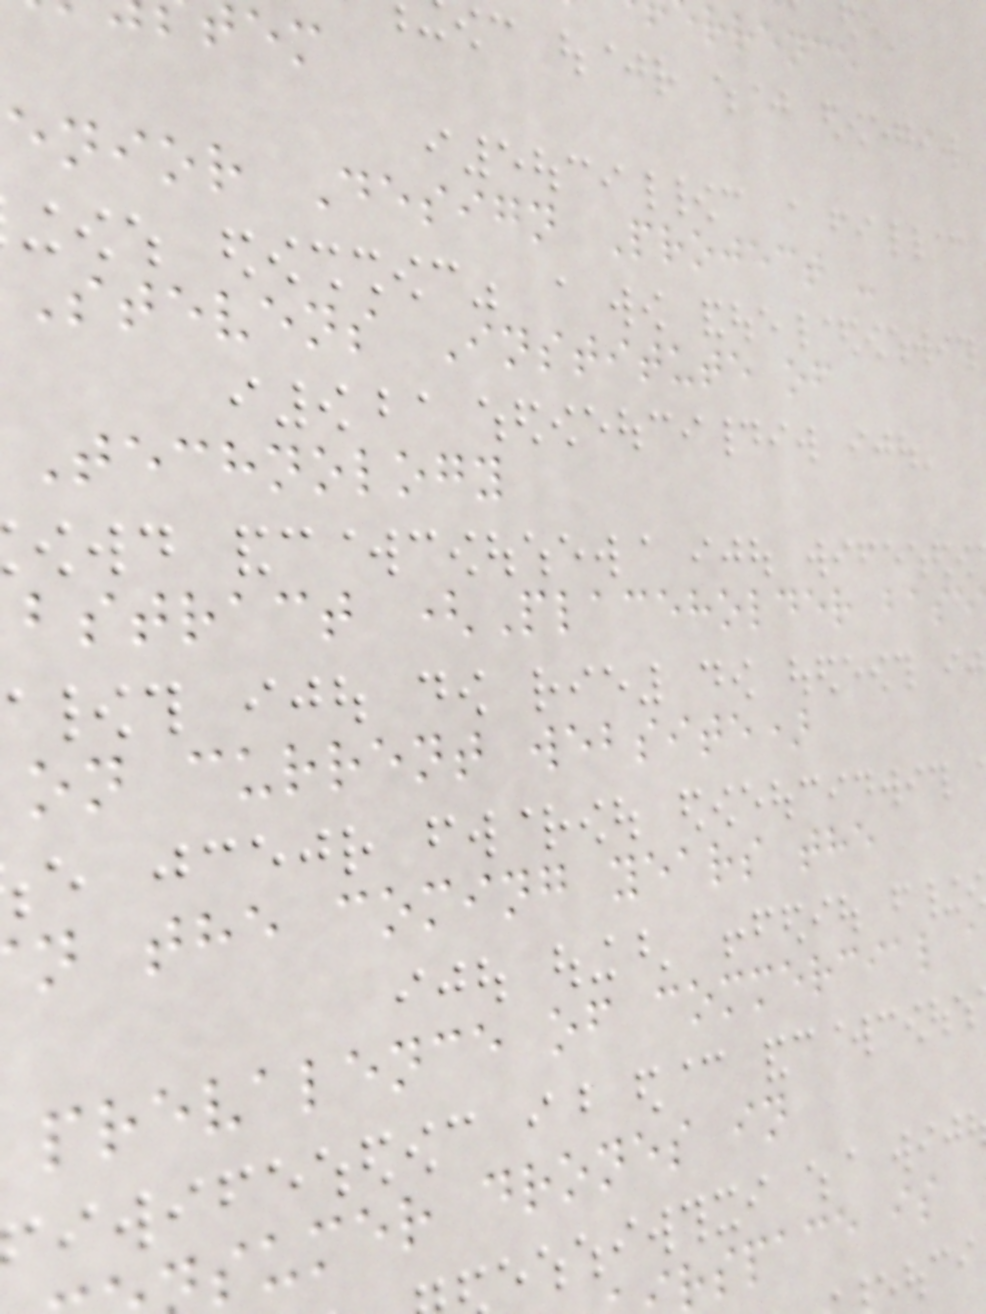enior Design Project -
Stevens Institute of
Technology
bstract (Placeholder base
on current website)
n the coming years the
prevalence of commercial
sumer drones in
rspace is
